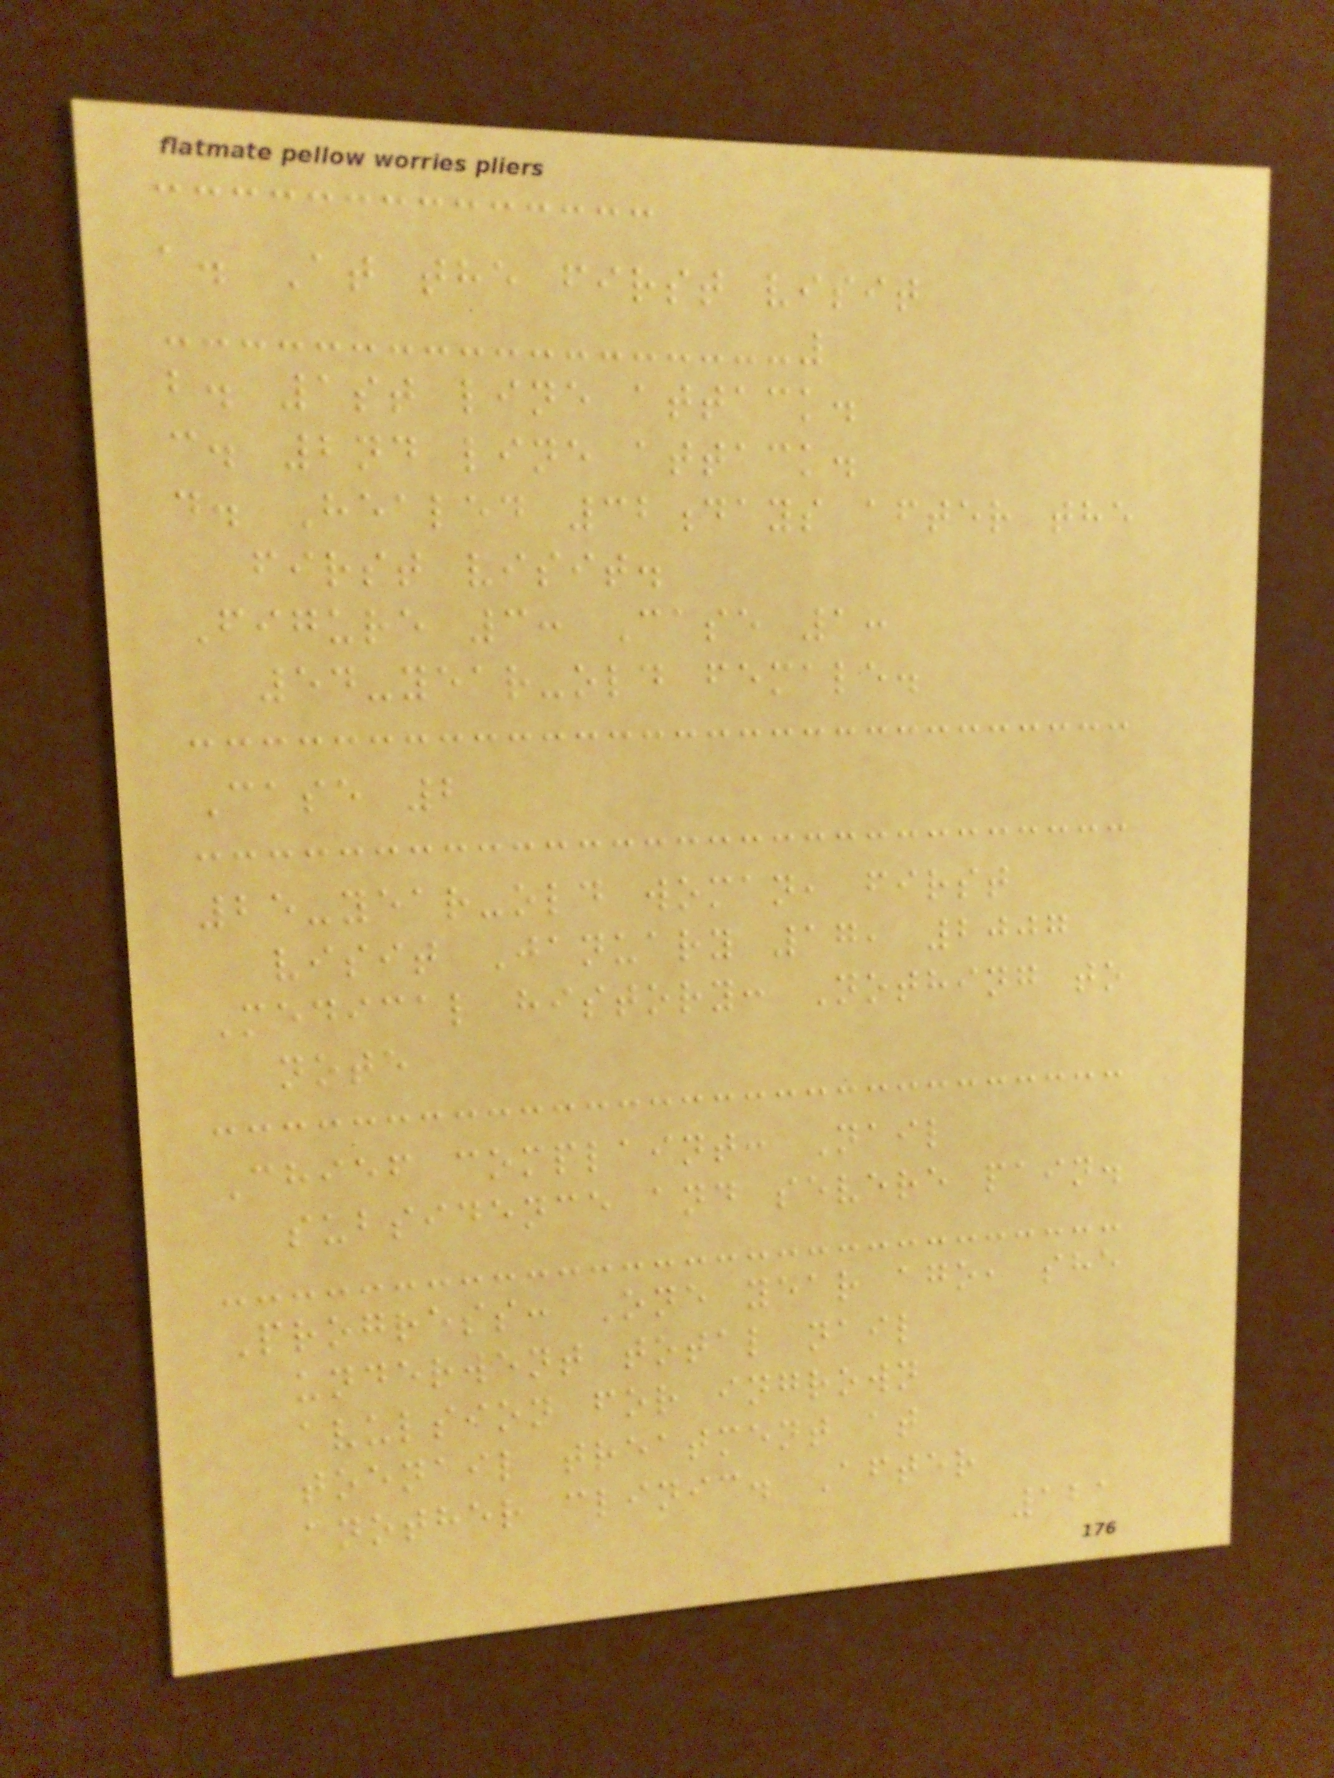a. At the first visit
b. 1st line attack.
c. 2nd line attack.
d. Healed 32days after the
first visit.
Figure 3: Case 1:
54-year-old female.
Case 2
25-year-old woman, first
visit January 17, 2007
Medical history: Nothing to
note
Chief complaint: Nail
subsidence and severe pain.
Progress: One year ago, she
underwent total nail
avulsion for ingrown
toenail treatment at
another clinic. After
121
